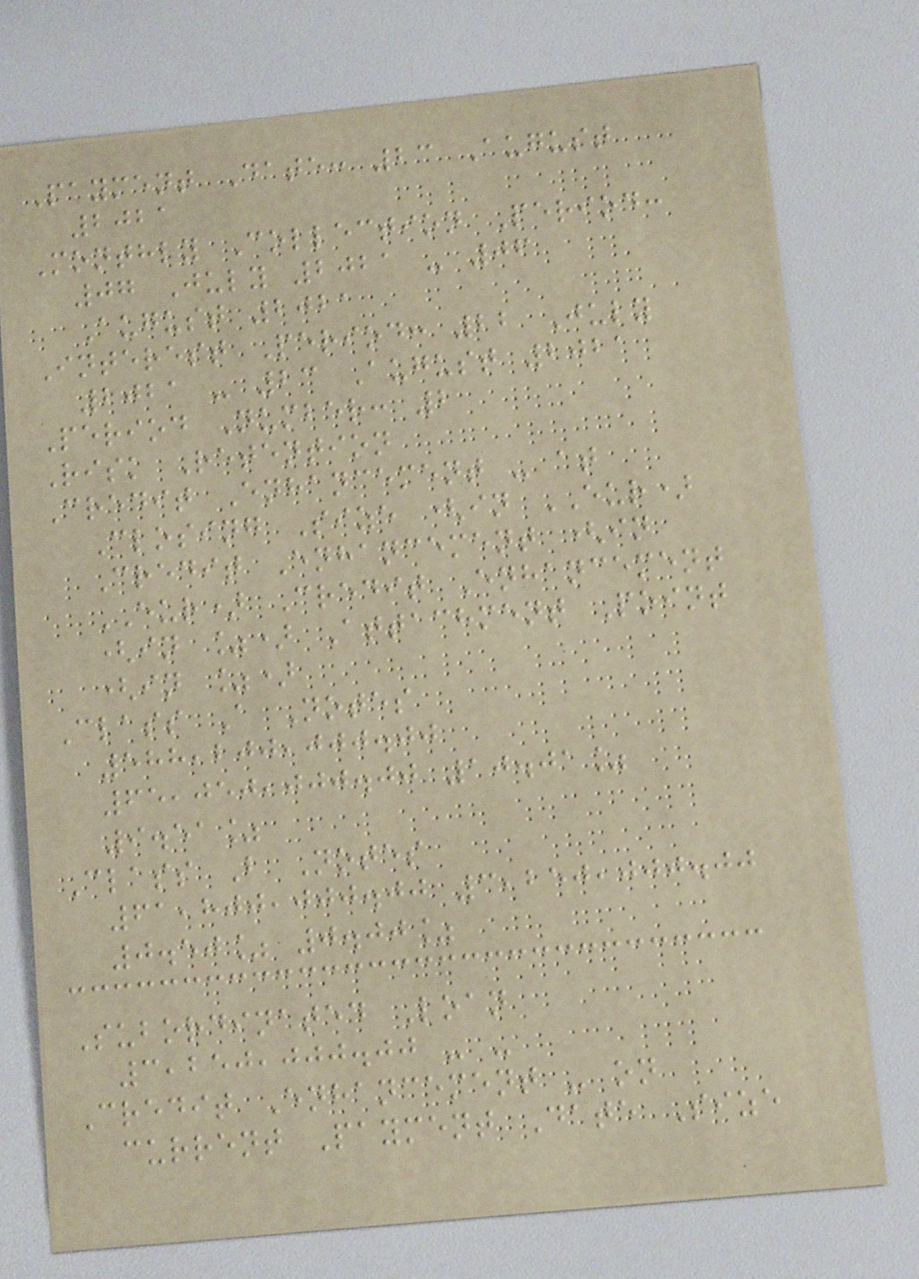Payment Date: 23 August
2021
Monthly Collection Period:
07 July 2021 - 06
August 2021
Interest Period: 22 July
2021 - 23 August 2021
Period Number: 2
Risk Retention
Credit Enhancement - at
Closing Size (in EUR)
Credit Enhancement (in
EUR) Credit Enhancement
(in %) Attachment Point
(in %)
Class A Notes
588,200,000.00
65,050,000.00 10.01%
9.51%
Class B Notes
61,800,000.00 3,250,000.00
0.50% 0.00%
Subordinated Loan
3,250,000.00 - -
Credit Enhancement - on
current Payment Date Size
